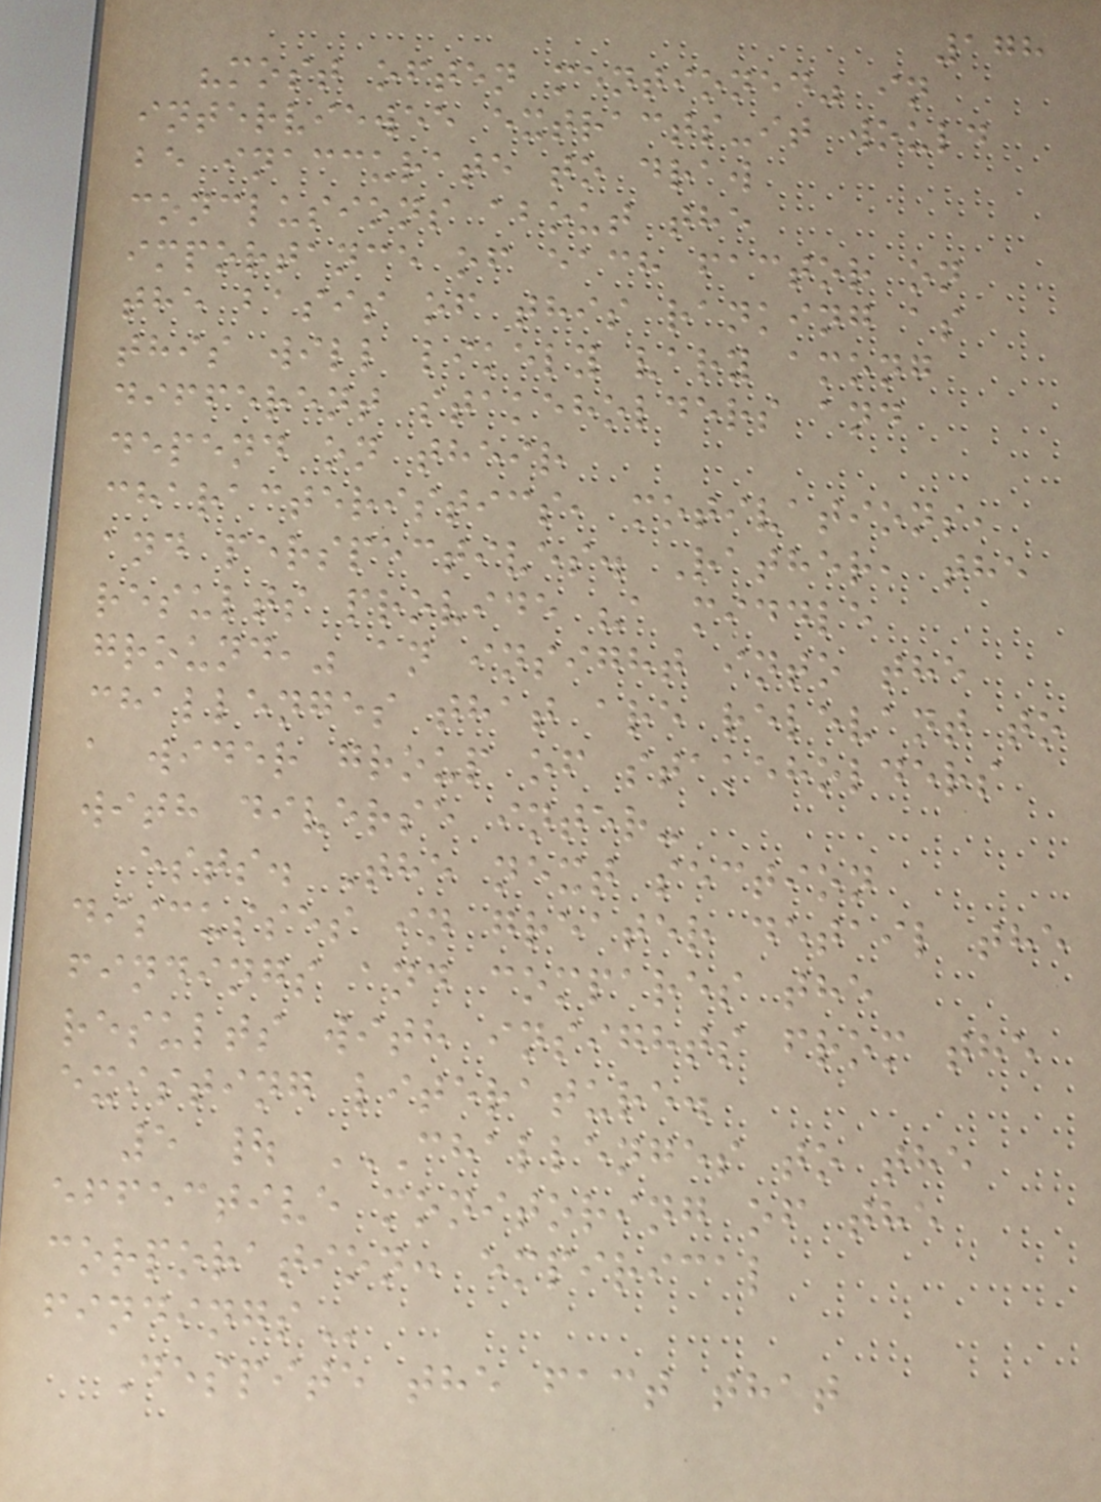178
"most often mentioned" in
interviewee extracts-it would
be inaccurate to draw
conclusions about the
importance of each factor on
the basis of this ranking as
this will likely vary among
different stakeholders and
depend on their
characteristics, motivations,
and perspectives. Rather, the
results provide "a middle
ground," an insight into the
challenges that are relevant to
a wider group of stakeholders
with diverse inter-
ests. The next section
discusses in greater detail the
findings and compares the
results with insights from the
existing literature.
5 | CHALLENGES TO THE
EFFECTIVE MONITORING OF THE
CORPORATION: EMPIRICAL
FINDINGS
Despite the fact that
